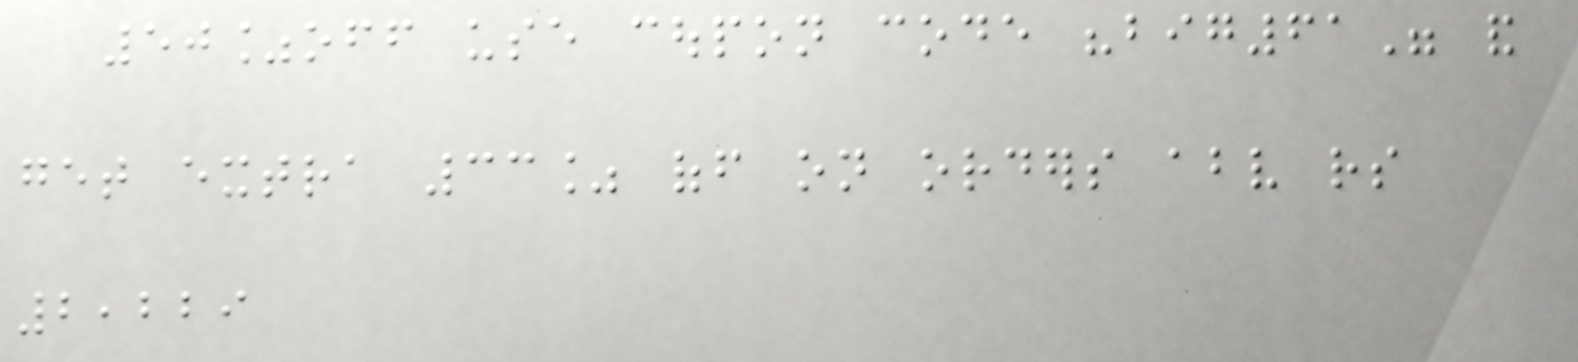50%off use coupon code "big61" and
get extra 33% off on orders above rs
2,229
